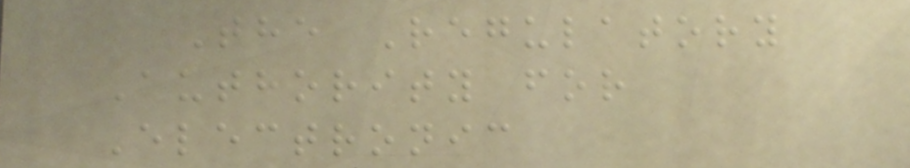The Regulatory
Authority for
Electronic
